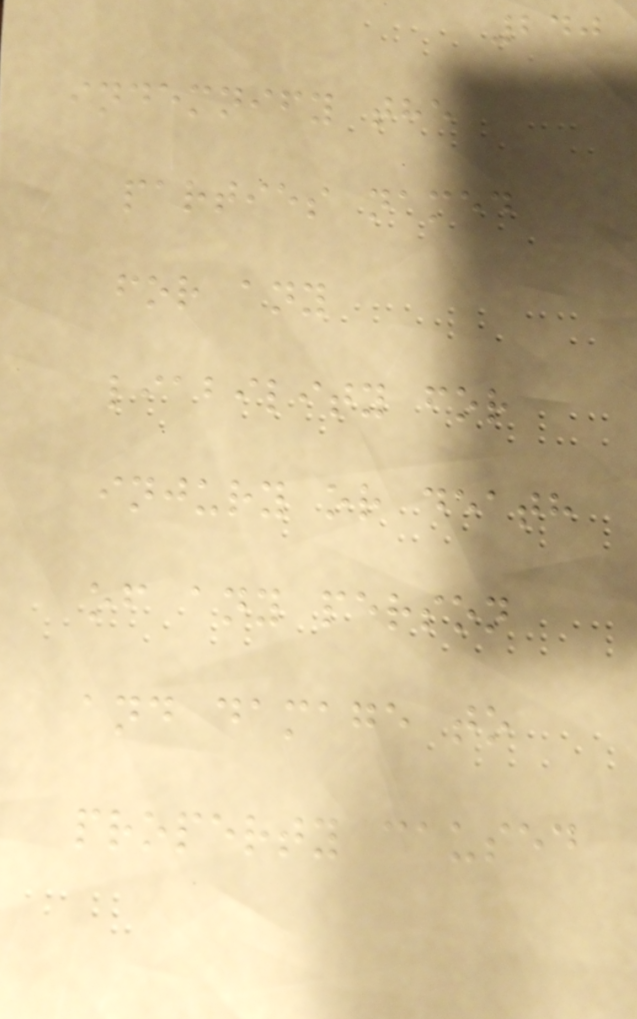240
indemnify the
parties named
for any
liability for
injury or death
of any person
and damage to
property caused
